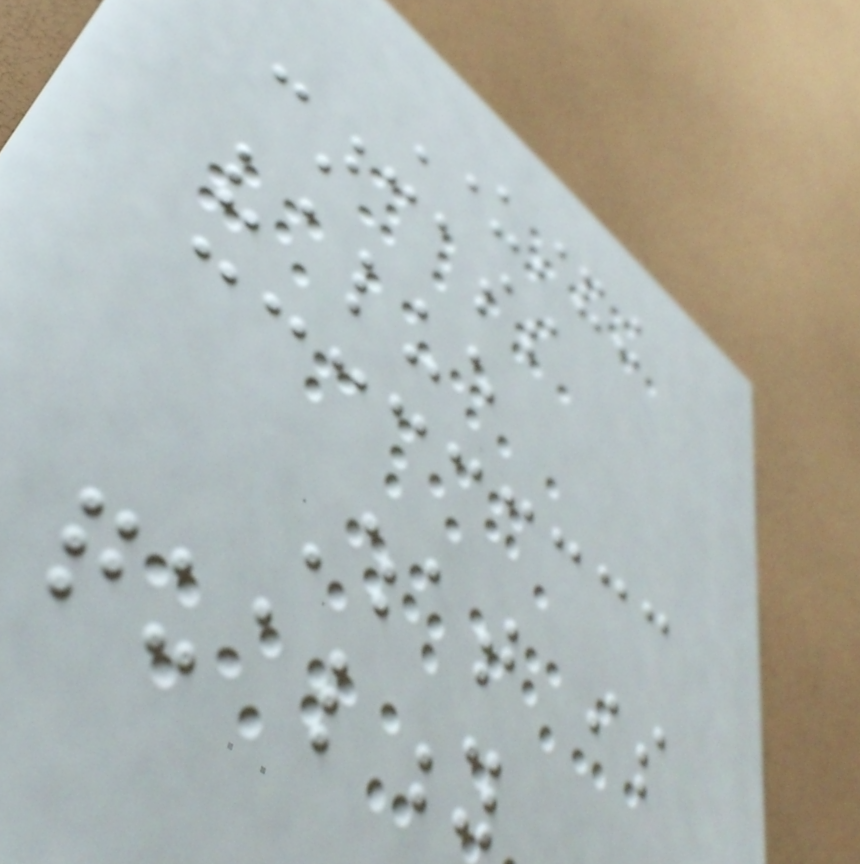Understanding
carcass
value
What is
quality
